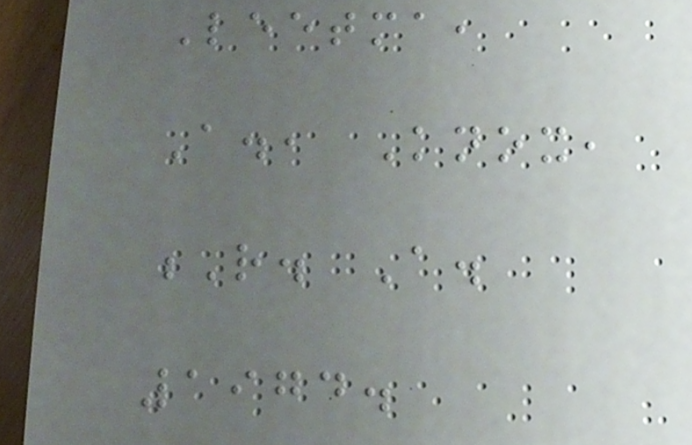Leetma,
A., Knox,
R. A.
1974.
